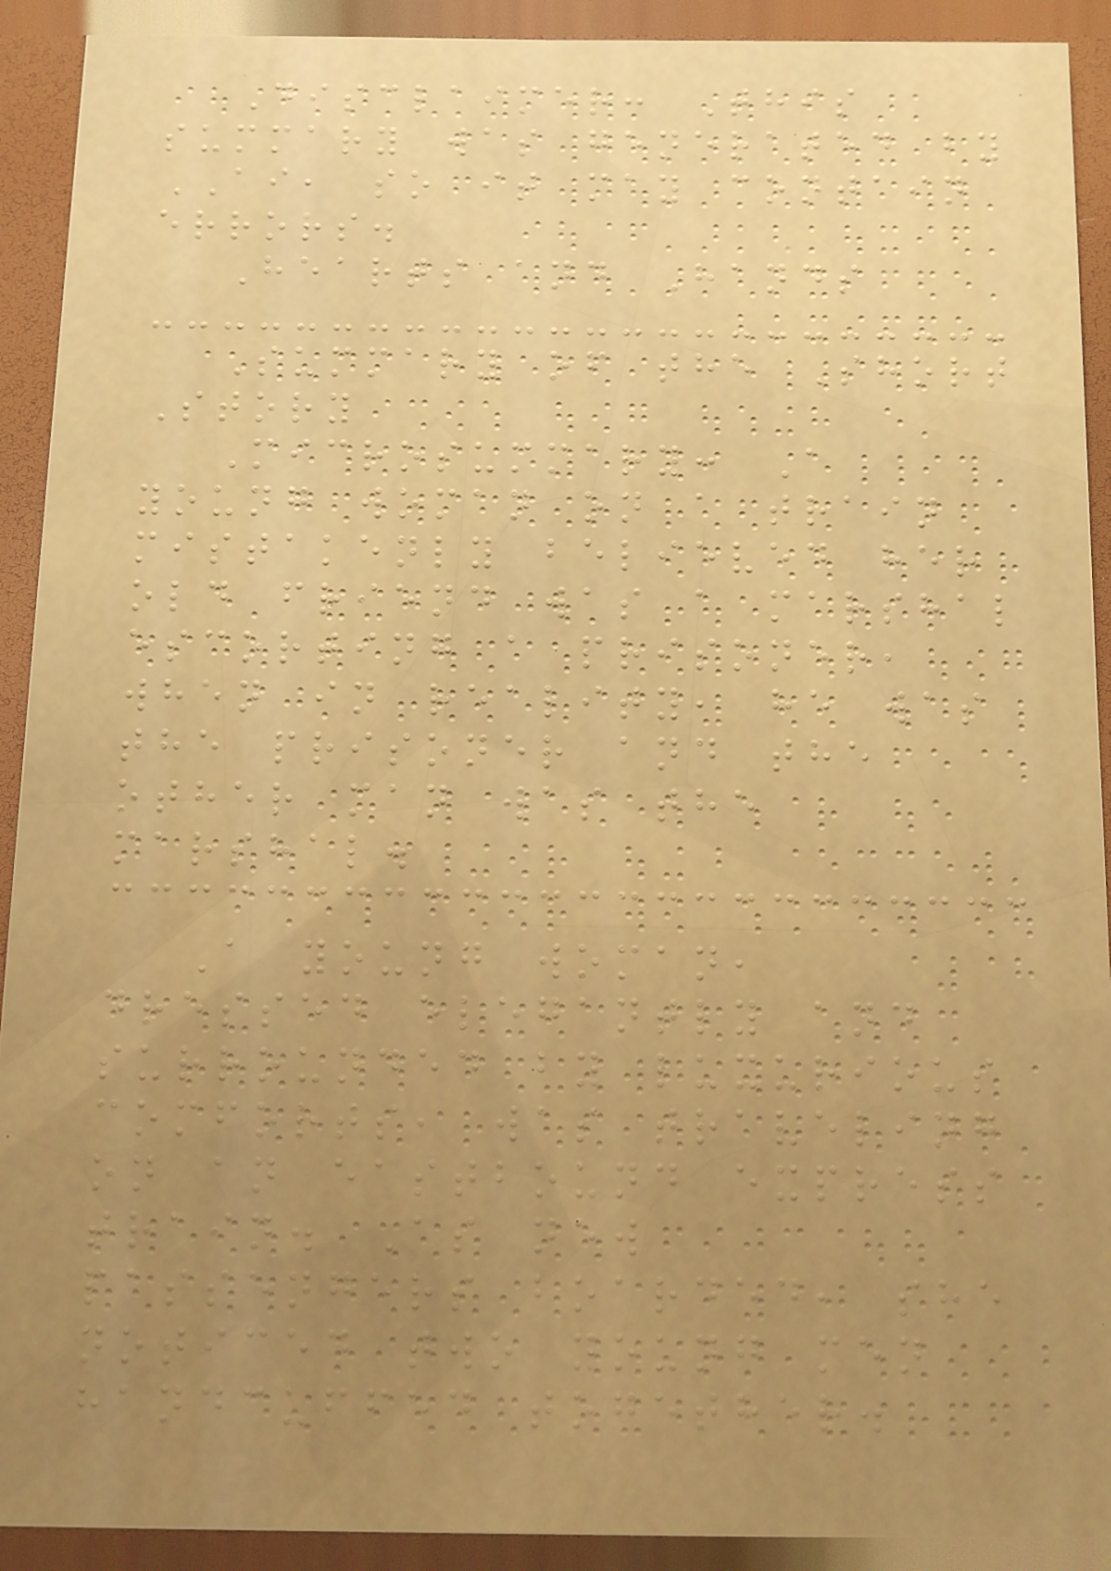Disclaimer: This
summary was generated by
AI, so it may contain
errors.
Hearts and Hands
Summary of the Short
Story
Microsummary: A
young woman on a train
mistakenly believed her
old friend was a marshal
escorting a prisoner,
when in reality, he was
the prisoner and the
other man was the
marshal.
A young woman,
dressed elegantly and
surrounded by luxurious
comforts, was traveling
on an eastbound express
train. As new
passengers boarded, she
noticed two young men
handcuffed together.
